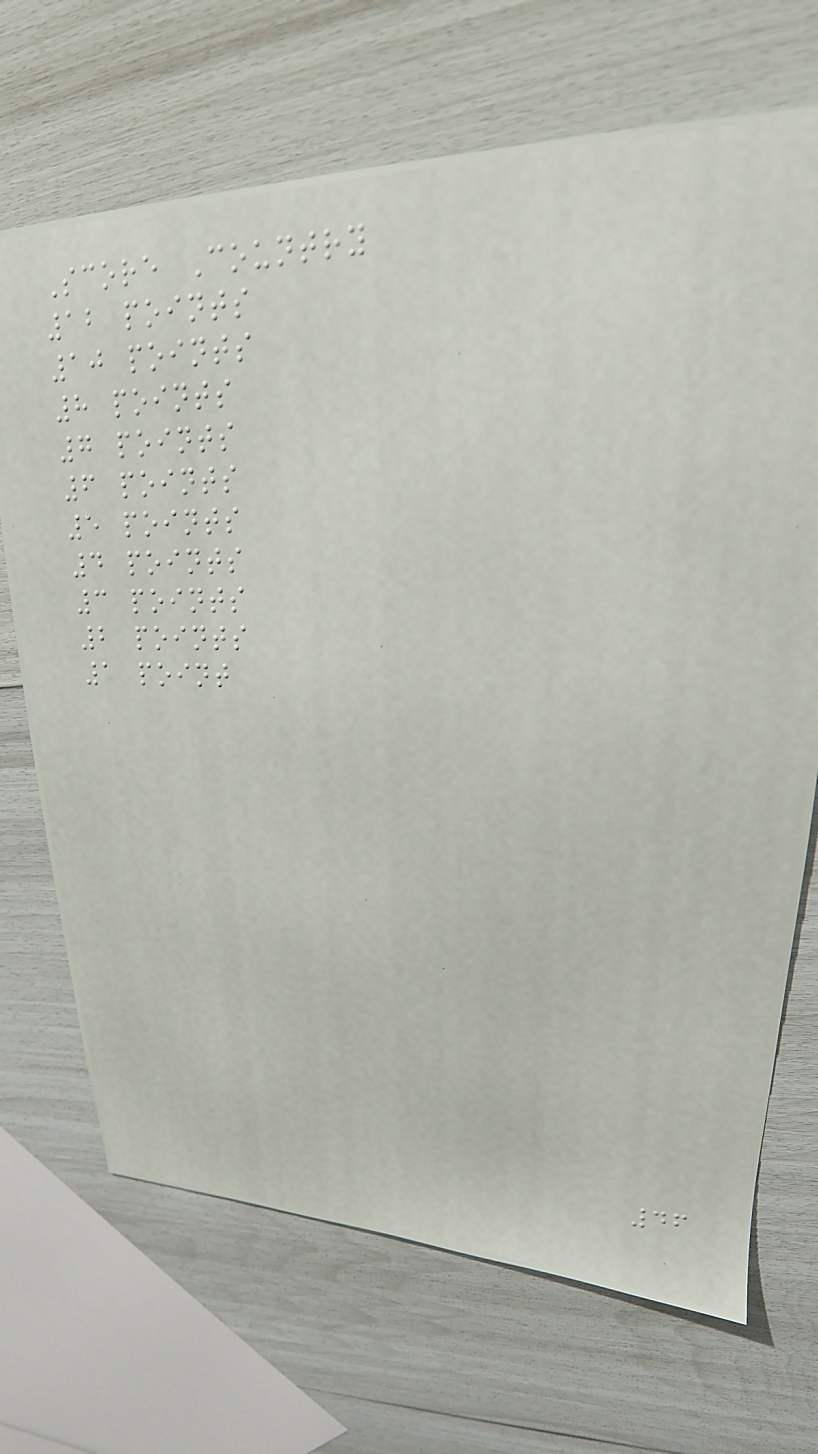Score Country
12 points
10 points
8 points
7 points
6 points
5 points
4 points
3 points
2 points
1 point
46
